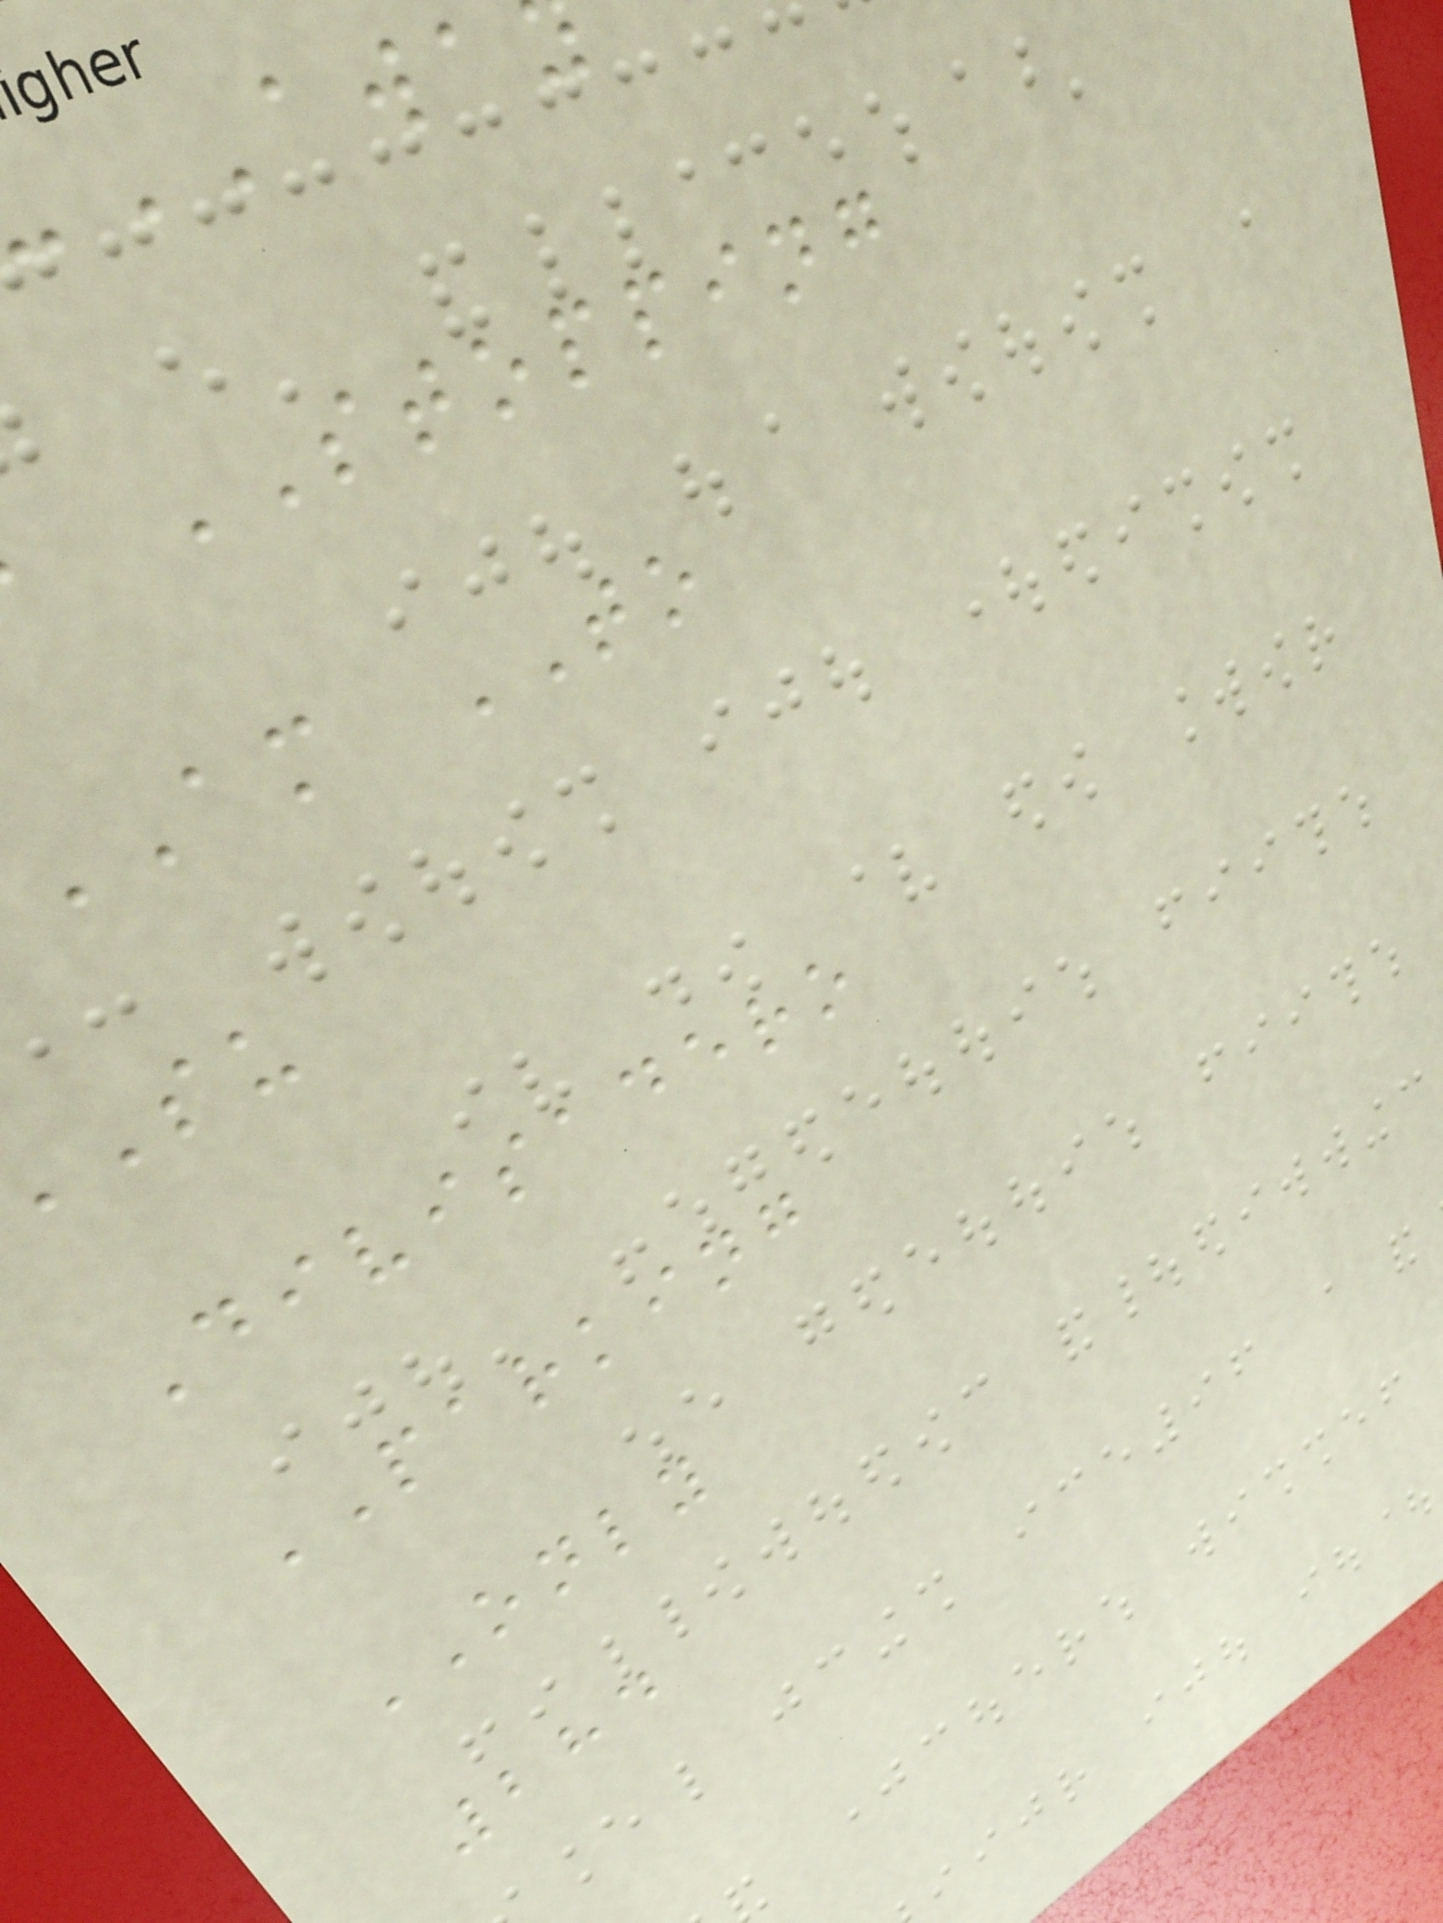STOPPING
am TO
Divisadero
PARKING
ONLY
284
